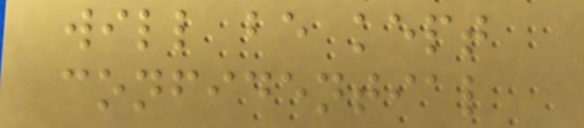will be kept
confidential
